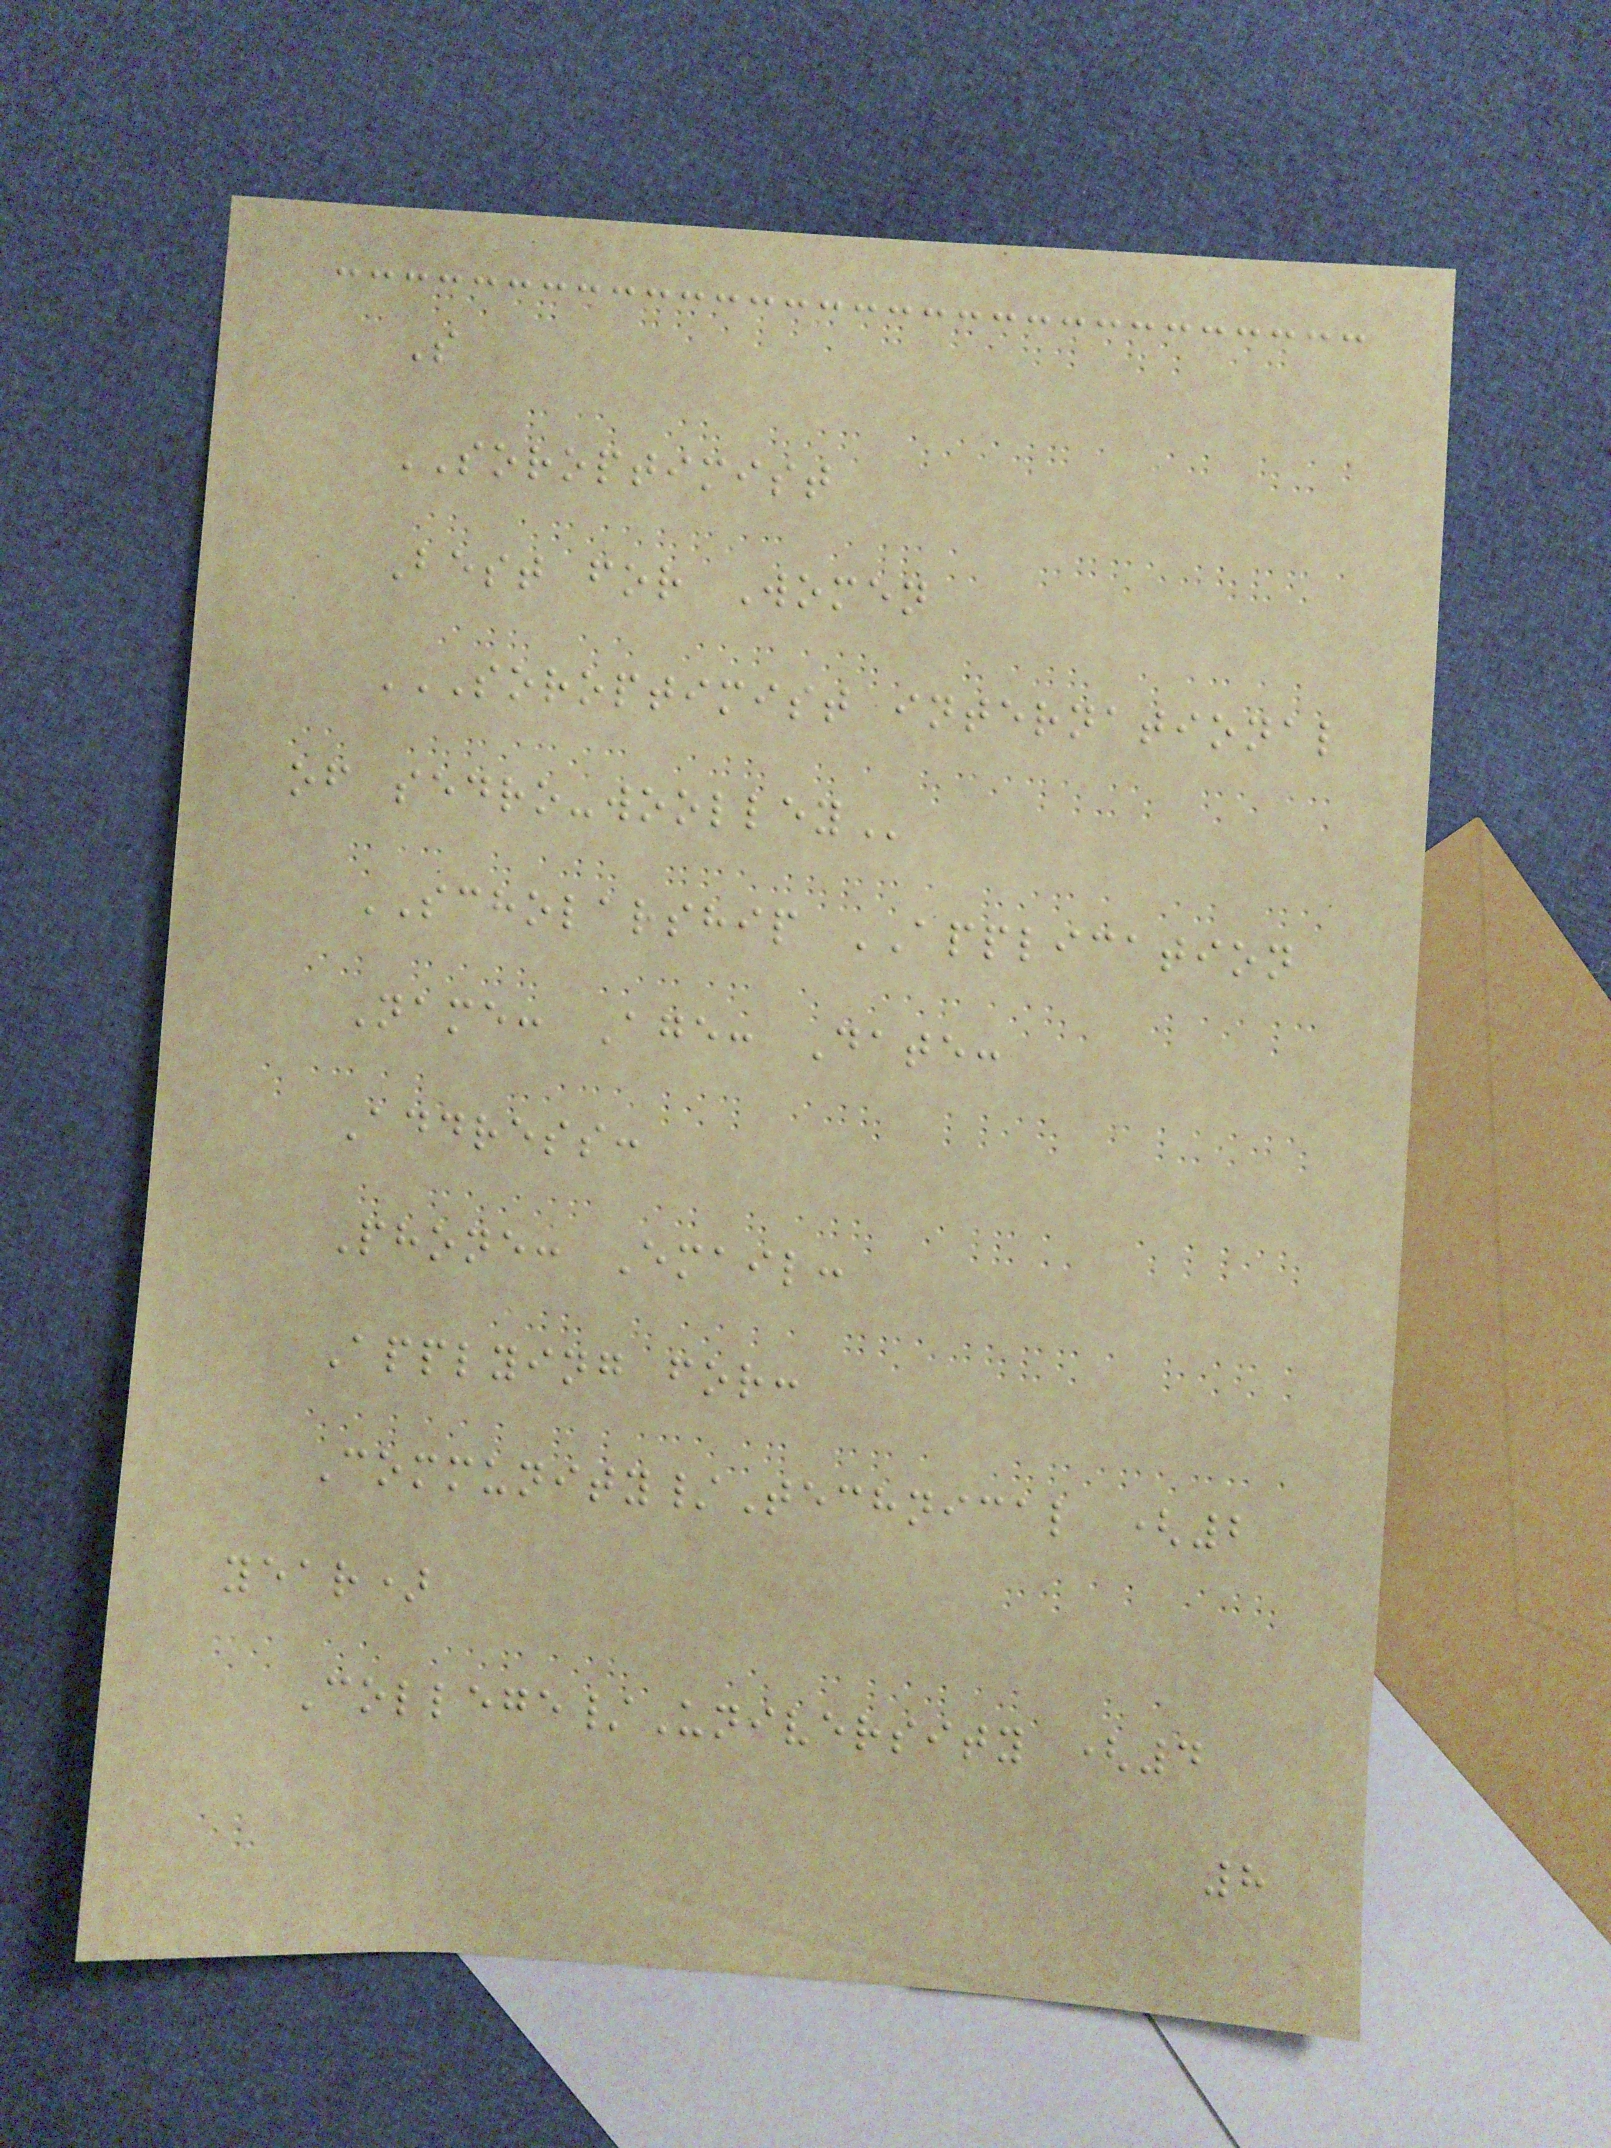S
SOROPTIMIST
Best for Women
SOROPTIMIST INTERNATIONAL
OF SEDRO-WOOLLEY
SCHOLARSHIP APPLICATION
Name: Age: Date:
Address:
Phone: Email:
Applying for:
Community/Technical (2
year)
College/University (4
8
